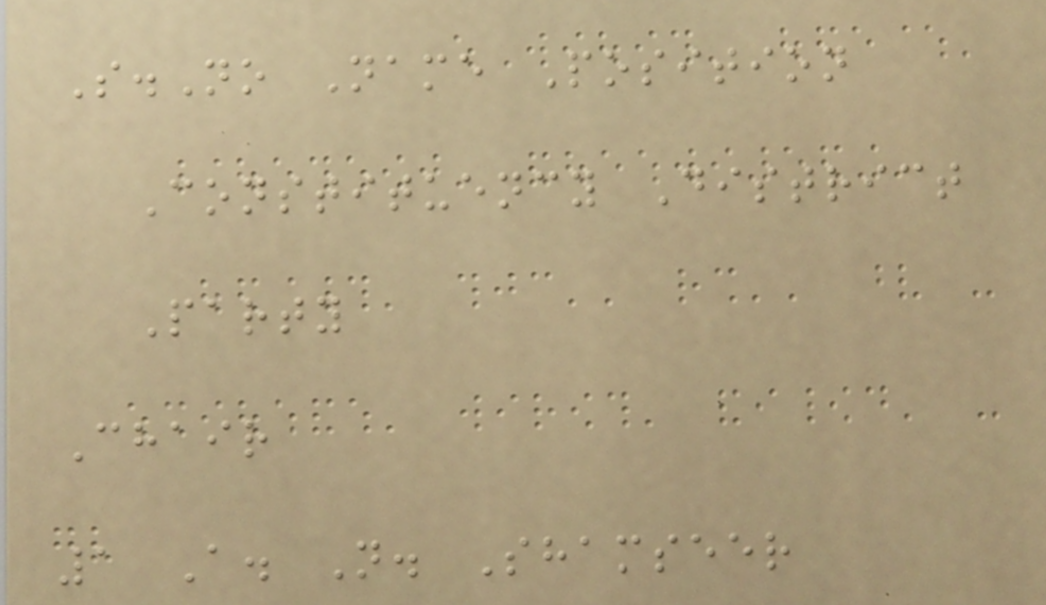S.No Name Position
Constituency District
Party
Chair
1 A. N. Shamseer
